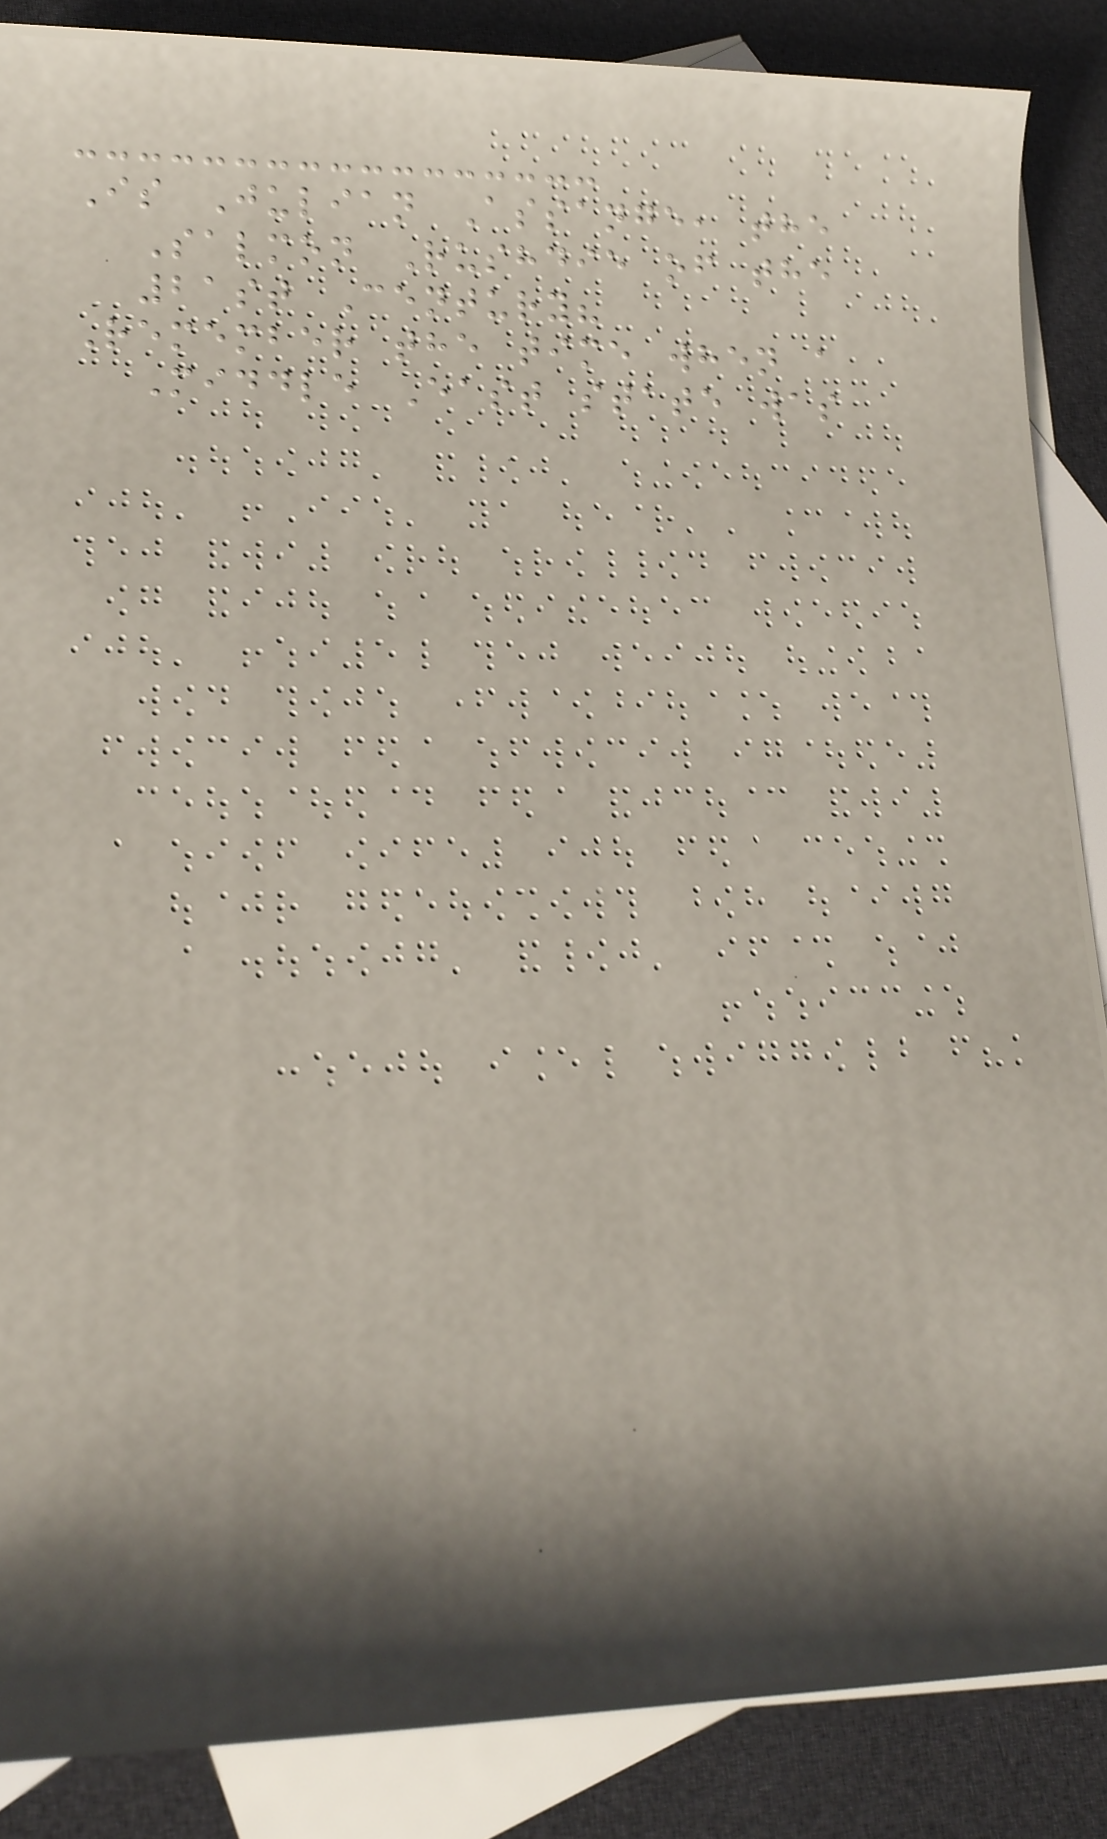Is Julian Assange, the
Salmon Rushdie of the
21st Century?
Remember the time when a
Middle East state was
